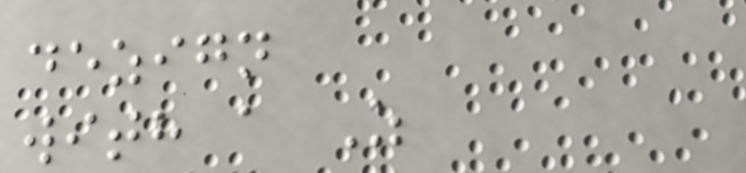dezign
with a Z
